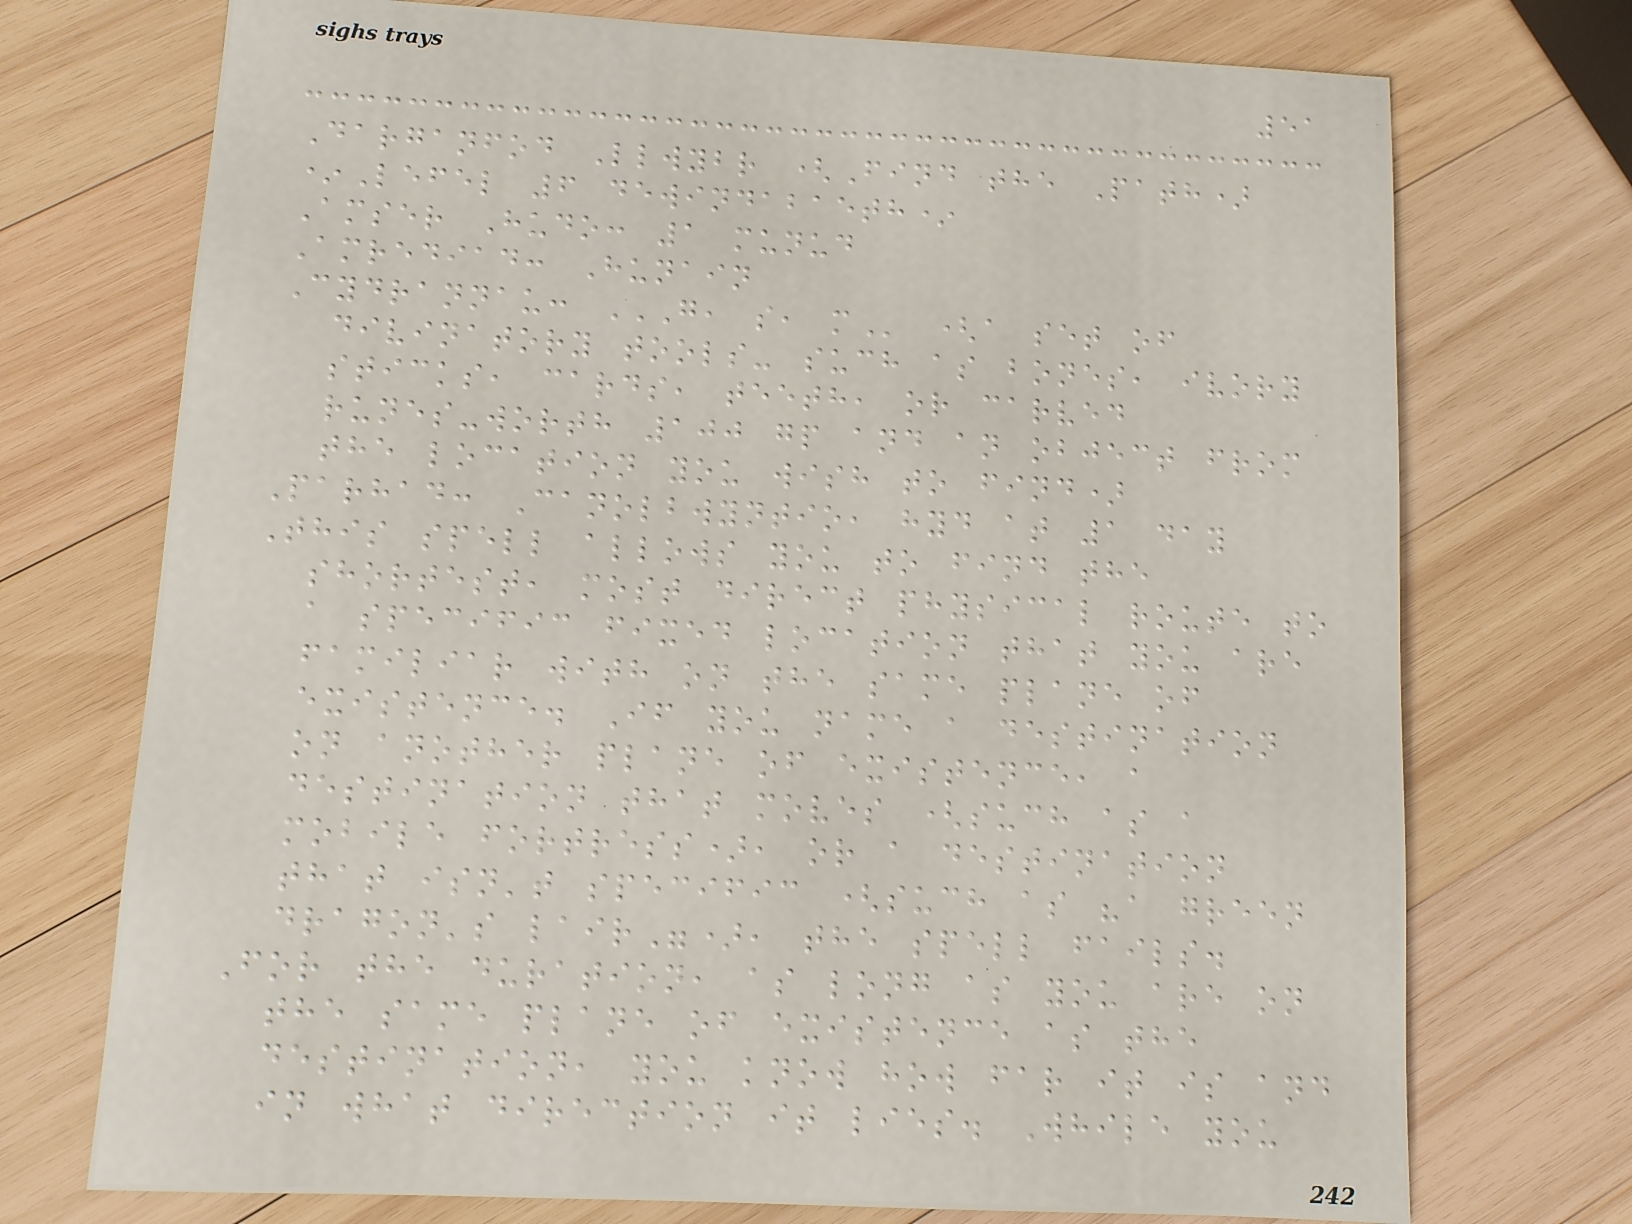51
Darganfod Llwybr (Find the Path)
*Lefel 6 dewindabaeth*
Amser Hudo: 1 munud
Amrediad: Hunain
Cydrannau: G, S, M (a set of
divinatory tools- such as bones, ivory
sticks, cards, teeth, or carved
runes-worth 100 gp and an object from
the location you wish to find)
Parhad: Canolbwyntio, hyd at 1 day
This spell allows you to find the
shortest, most direct physical route to
a specific fixed location that you are
familiar with on the same plane of
existence. If you name a destination
on another plane of existence, a
destination that moves (such as a
mobile fortress), or a destination
that isn't specific (such as "a green
dragon's lair"), the spell fails.
For the duration, as long as you are on
the same plane of existence as the
destination, you know how far it is and
in what direction it lies. While you
